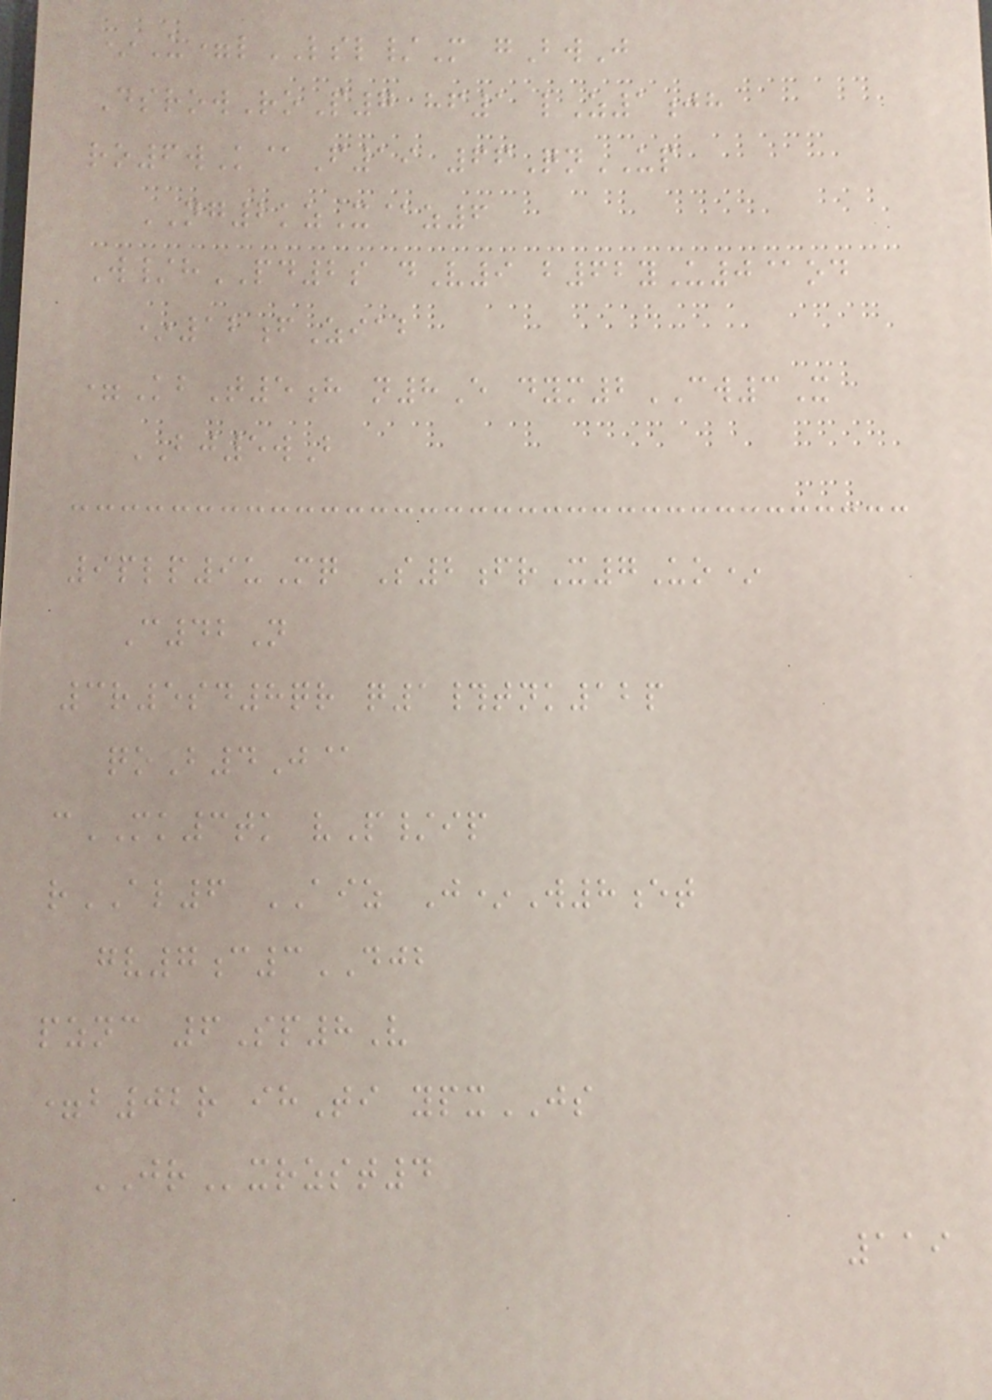*U=lLSL/M gBwJ
DsrowRoP7 hf1 lZ1jh
ro6wK@F19 66QnUP
NG2kzX@z6
W/hPD2s dV9 b62yU0@od
*12fZiab
=KbT5h n8E dym2CW3X
BJ5wB
9plp9uMq S2frX7Uo*
C42N
3r5sd8qr q1#tnk12p
qoB4J@
cMK3tk vP/ip
rAL6 AIZ J*W8et
gv7c3DJB
pznc 6Sp8V
=b02r ihTi ypxJS
JRxrzst4
119
